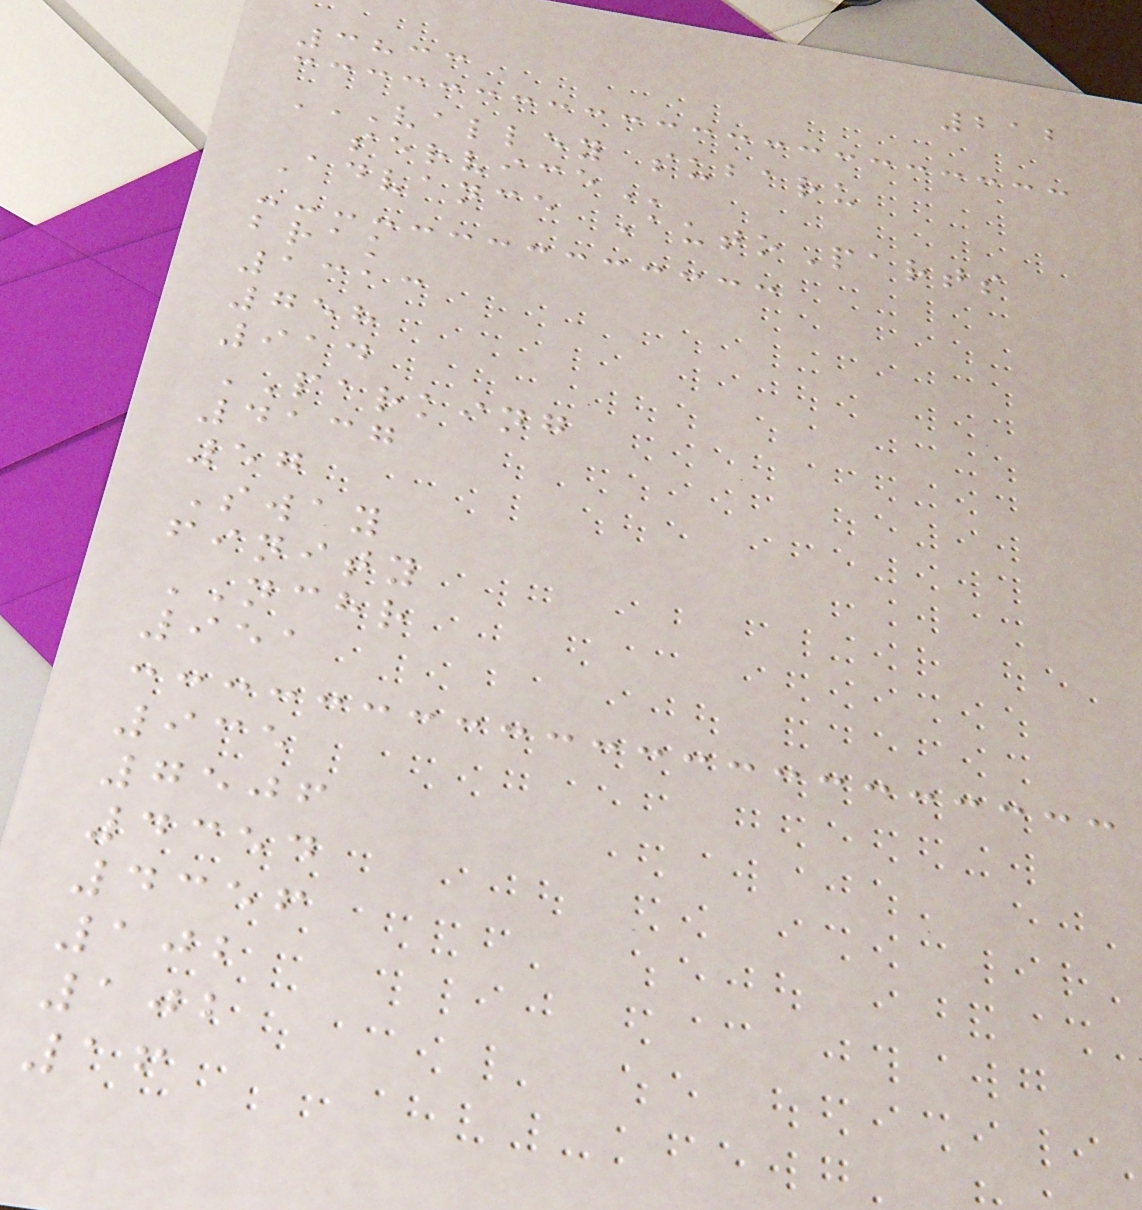212
3833
VALLEY SUBARU
SERVICE
Advance AutoParts
brak
1313
758
914
PARKING
4137
57
Sway
finity
NCHR
951
935
7506
4354
4356
102
102
16
